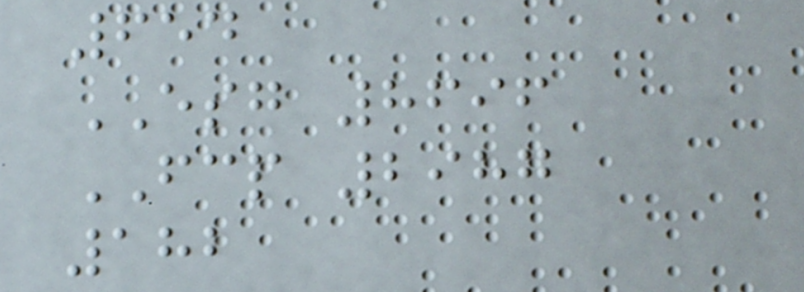654
ESG 8696
FCP 2987
182
